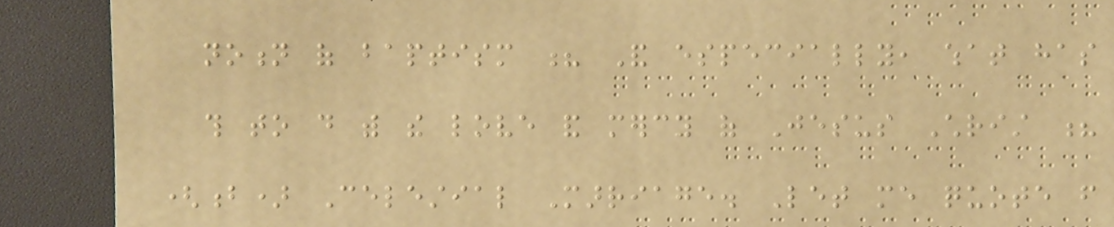notion of baptism ? And especially, what has
this to do with the love and mercy of Jesus Christ ?
(b) Celestial Marriage. Let me quote from
